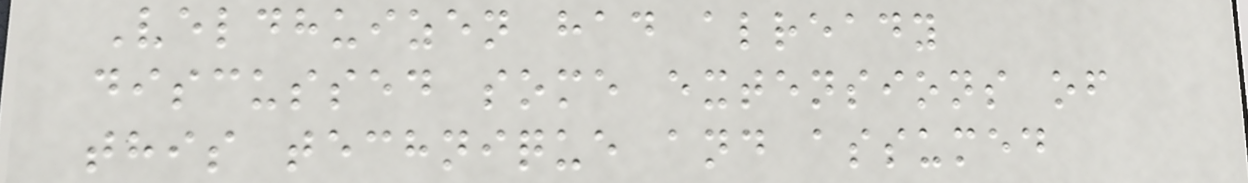Veldhuizen had already
discussed some extensions of
this technique and assumed
